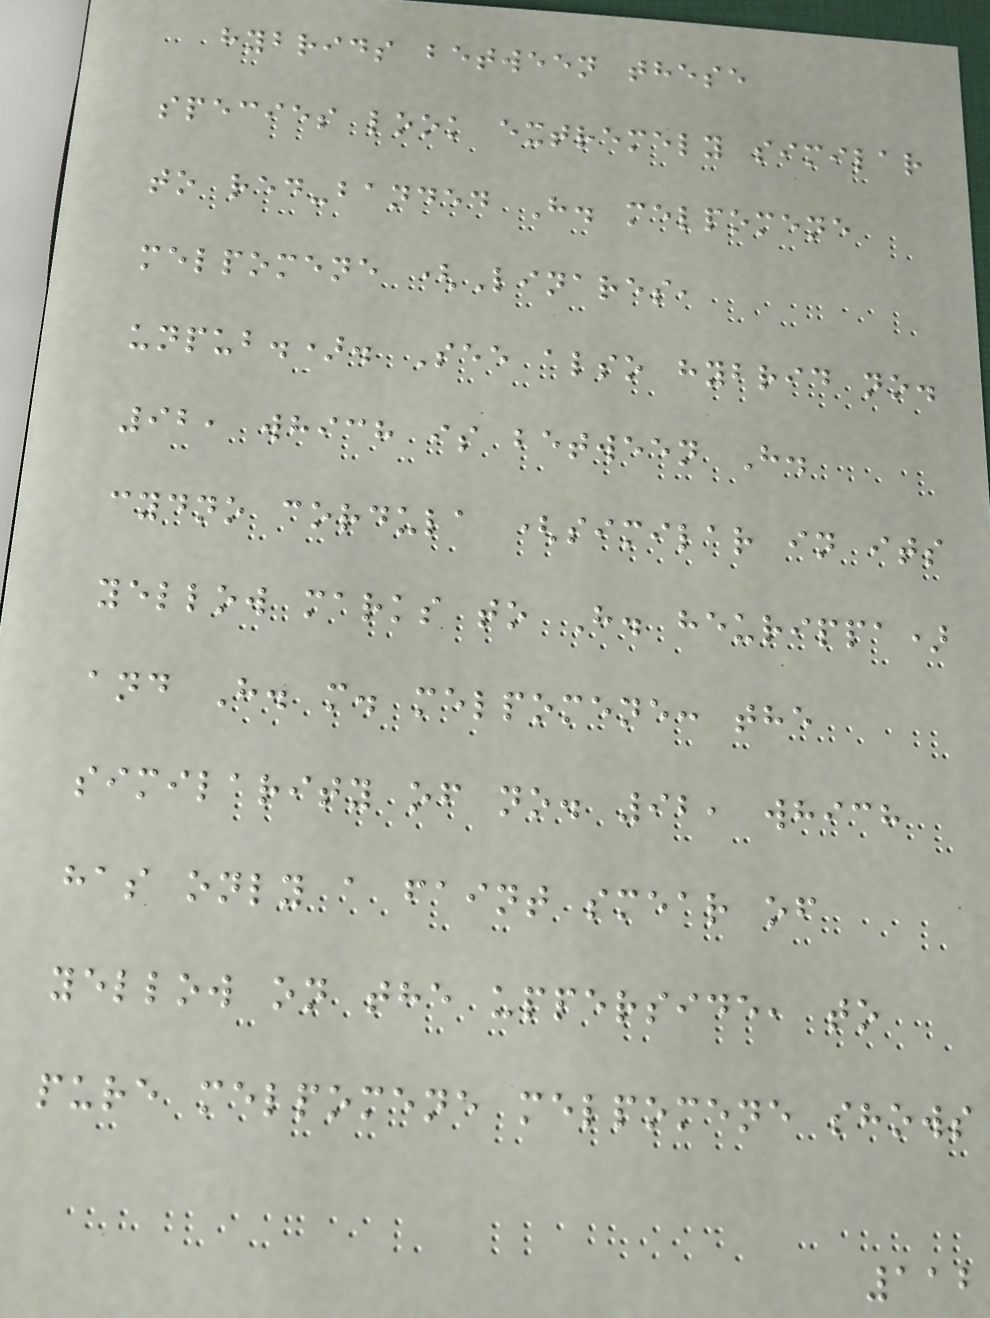hybrids between these
species look extremely similar
to red-banded H. melpomene
melpomene (Linares,
unpub.). See also hybrid no.
92, which is between H.
cydno cordula (similar in its
yellow marks to H. heurippa)
and H. m. melpomene: the
similarity of no. 92, which
has only a faint smear of
yellow on the upperside, to
pure melpomene melpomene shows
112
